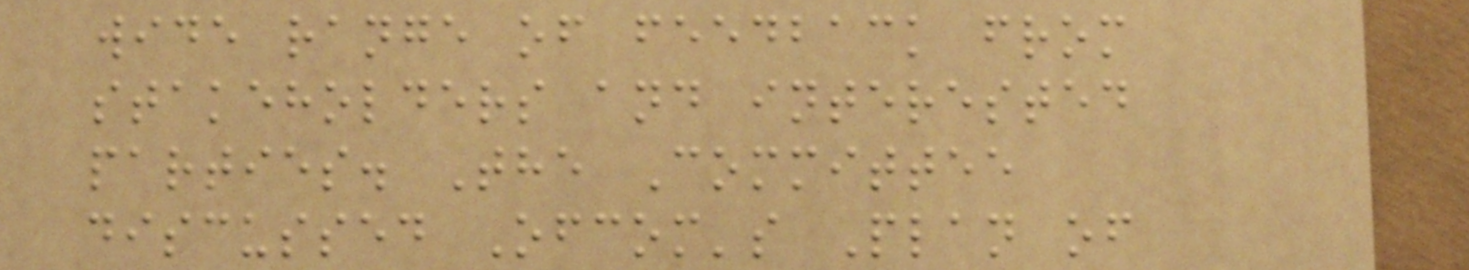wide range of feedback from
stakeholders and interested
parties. The Committee
discussed Ofcom's Plan of
